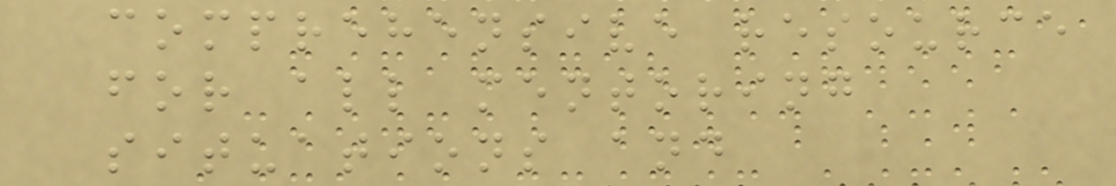comprehensive resource
for all mentoring
situations and
